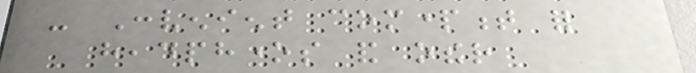- Convenient compartment for
headphones and other
